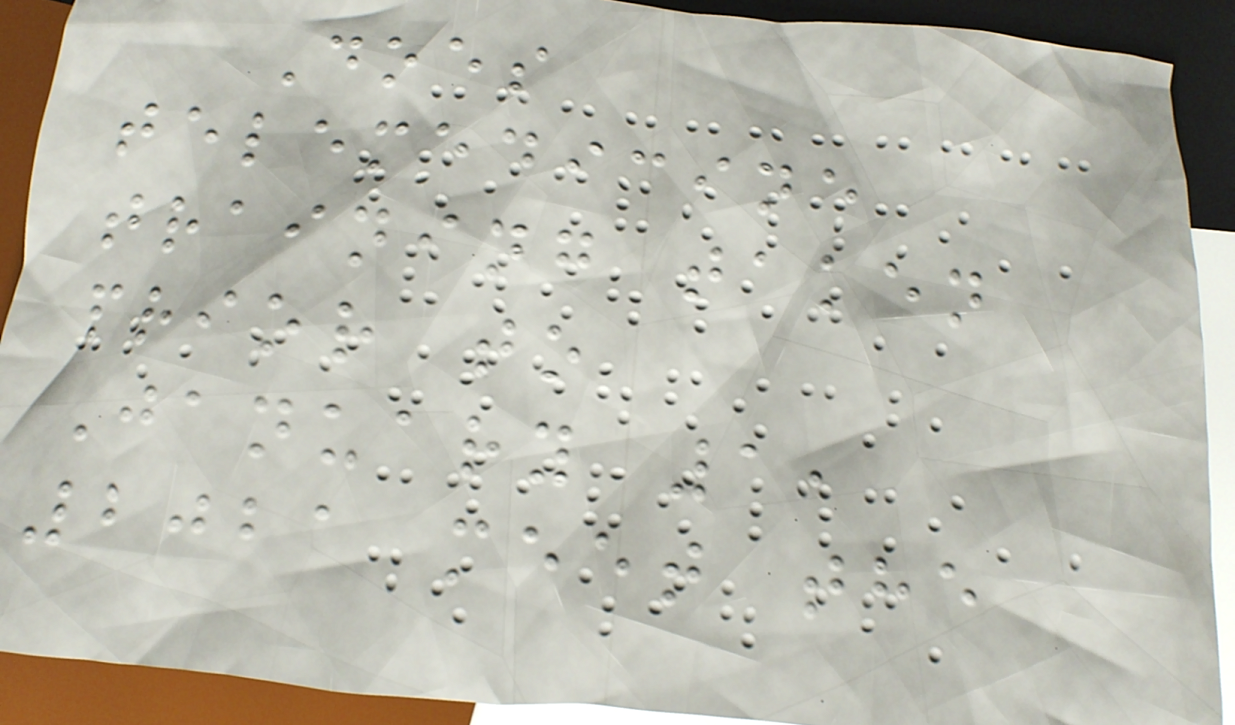Does
telemedicine
training taken
prior to
January 1,
2021 meet the
